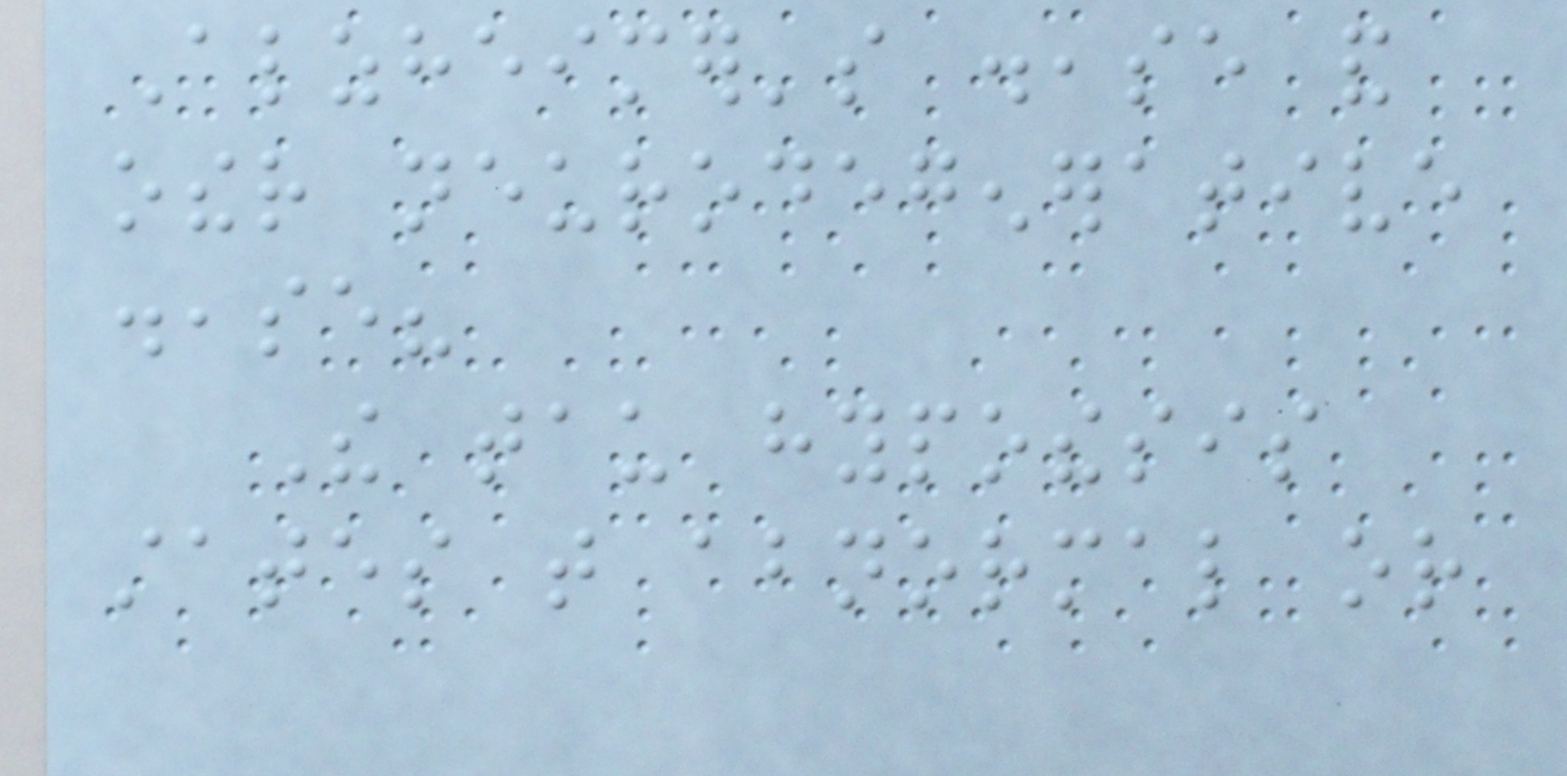Alzheimer's disease and
other neurodegenerative
disease?
The tau hypothesis
states that abnormal or
